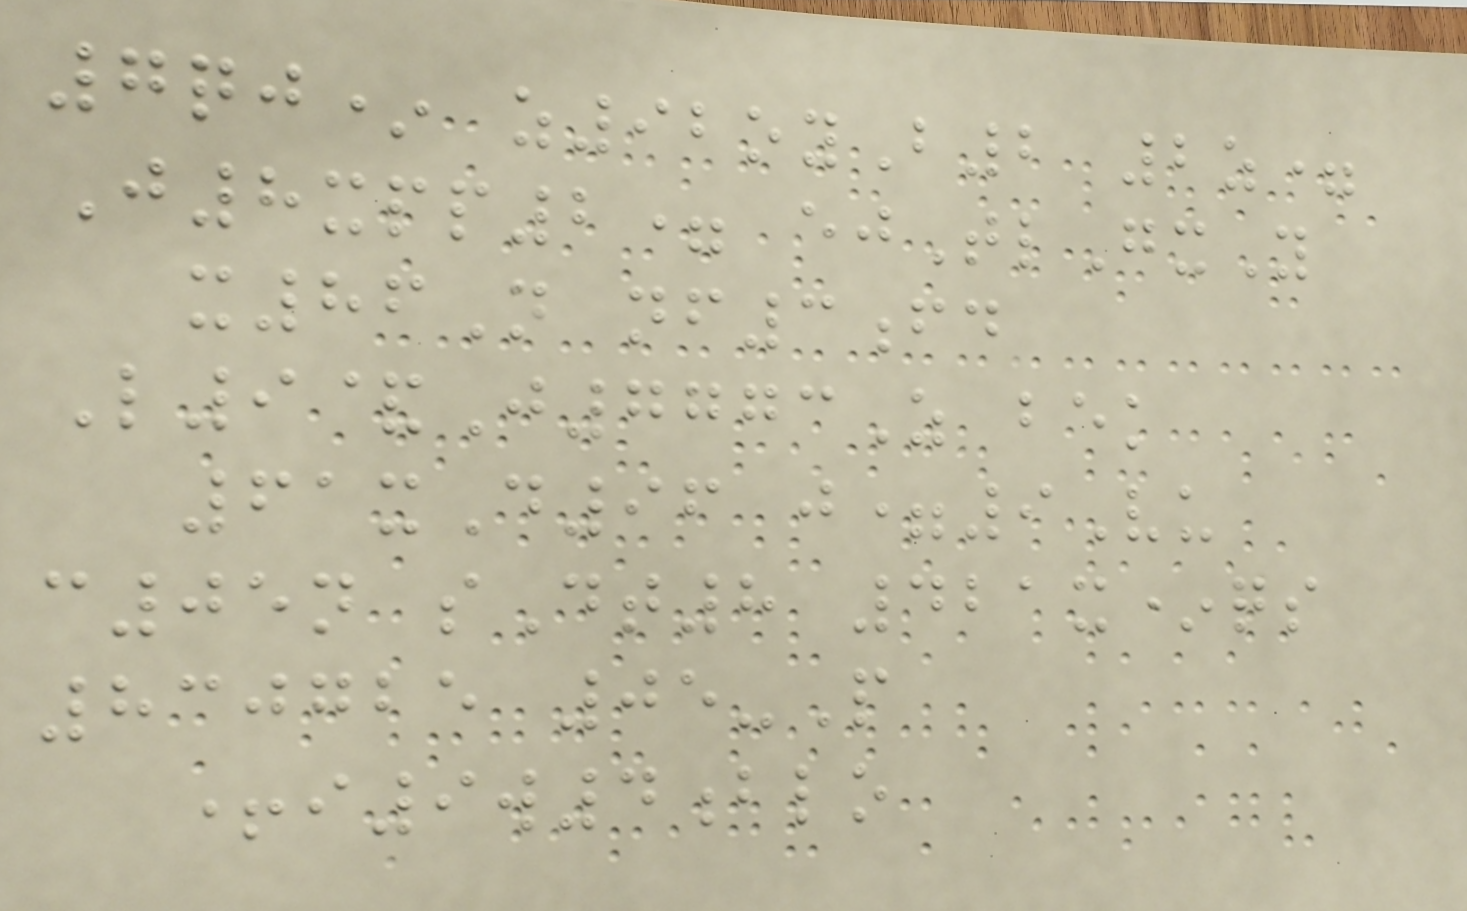7qj* z92oyB2 2z=
J8xpp2= ejTlGxY
x86N nf3fd
L9&J7773Z bek
61xD96 j=9Vu
c05n sDt8 421x*qs
830725 05-P
+i9w4blo
